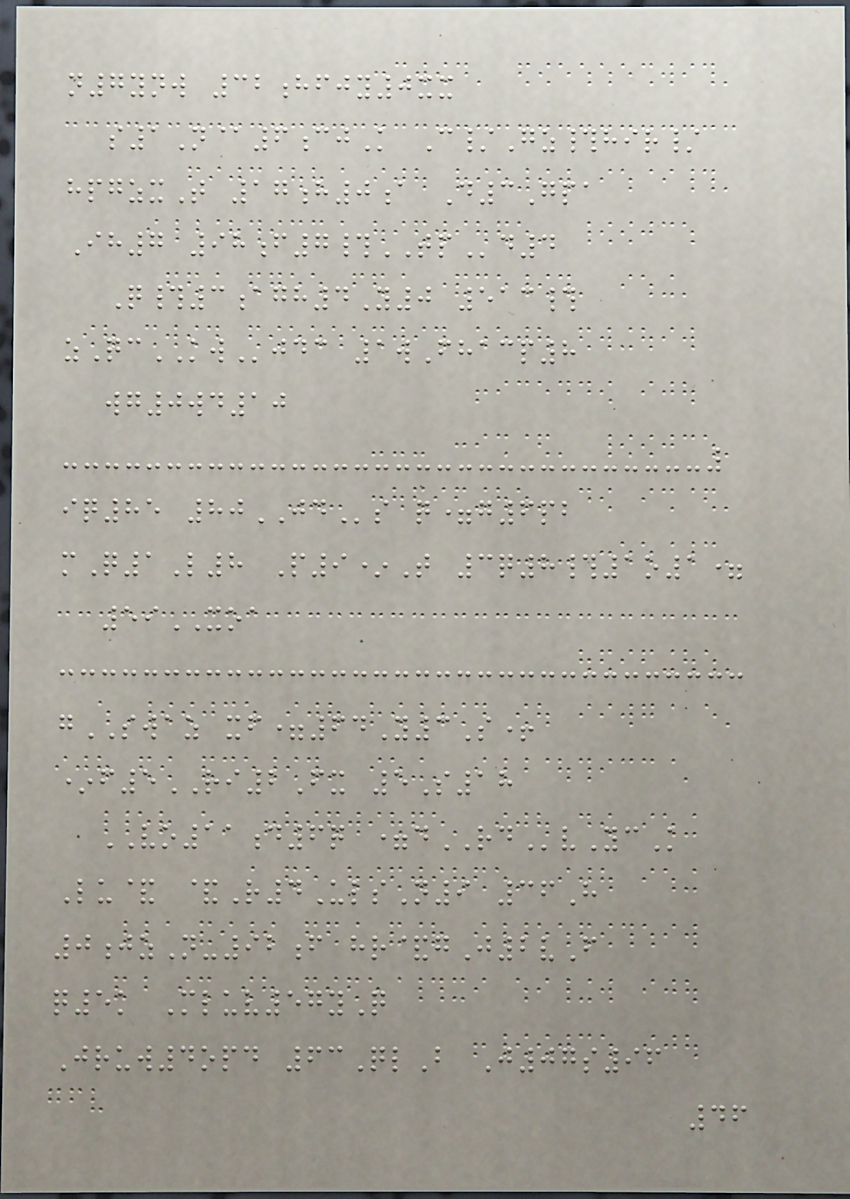n7ynw 32hfjy0xx
s1N@6cjK C/Gz#hir/
hpgzxT 17h0a D3Gpa
Ih7 98f7#TPd4
Q#3agh4Y0 513#
zQcKWjdc 1wFhacp8
wg0wd10
iq85 80JDs q=g6pb
mQ1L8 P9*T 3q8#1o1=
59XOA
gSWAZ xf=64Y3S+
*f5RI2Fx 5S18
VO11d6q =dRDvYcK
Lu& &R4UlsN9 36H
0jzN-92f hr&gJ2vF
q5k Mluv57yQ
Jruw4opd 63QlB J07s96
46
